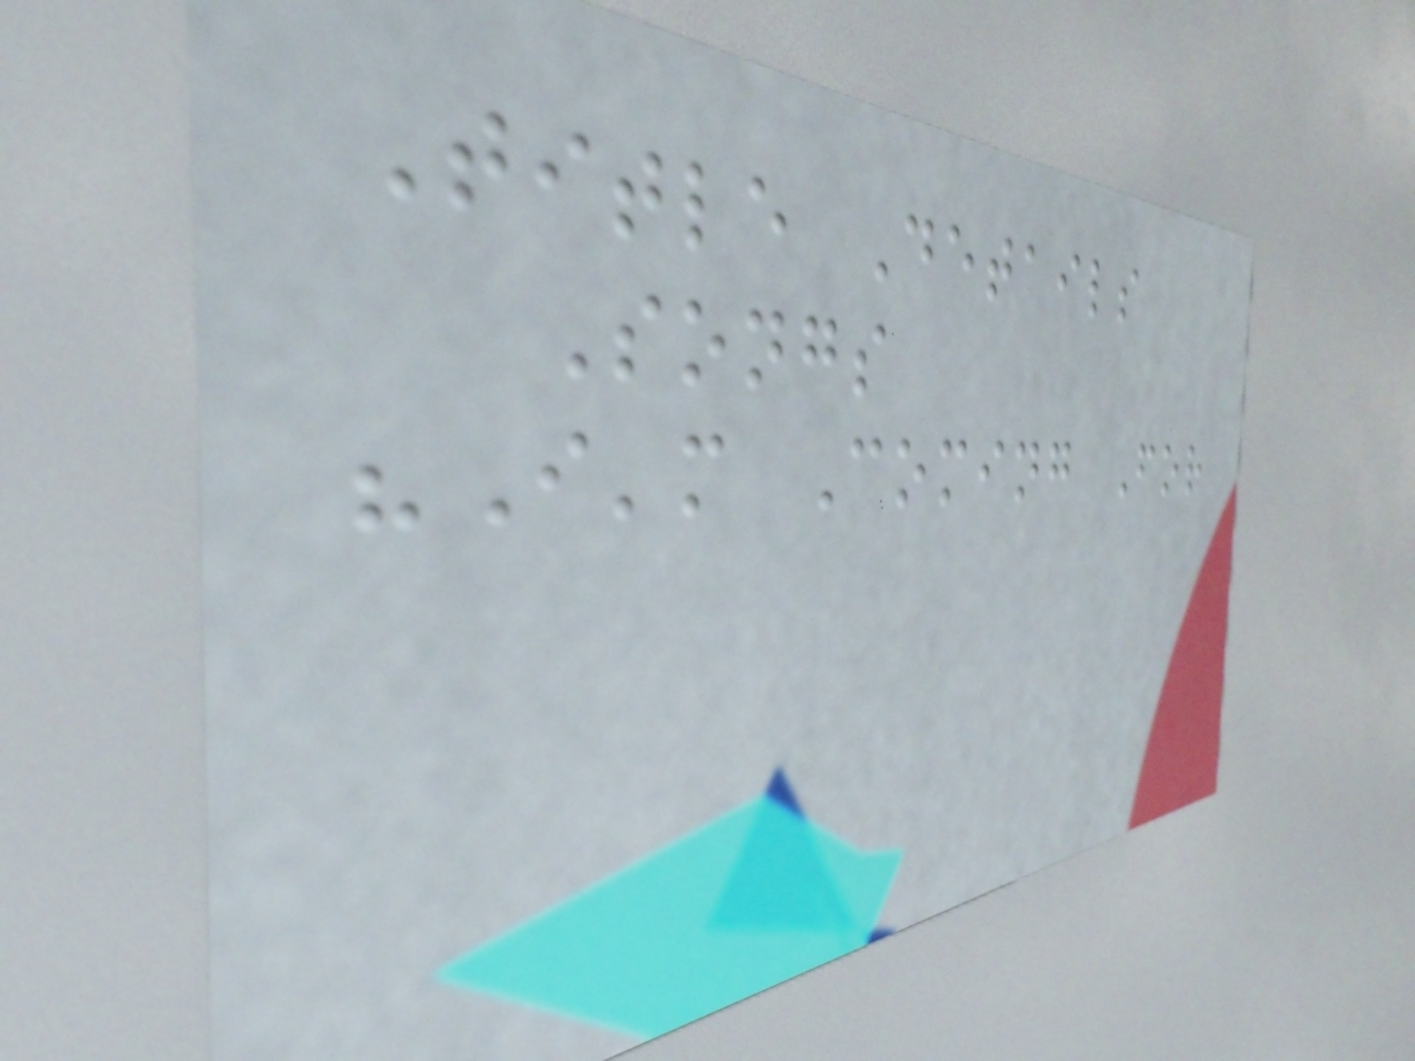Title Details
Songs
"I'm Coming For
